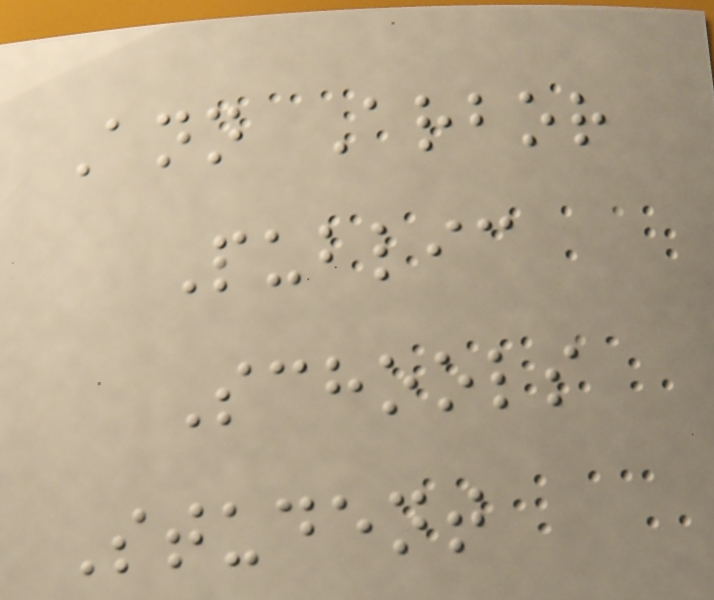Ann Arbor
Public
Schools
Student
